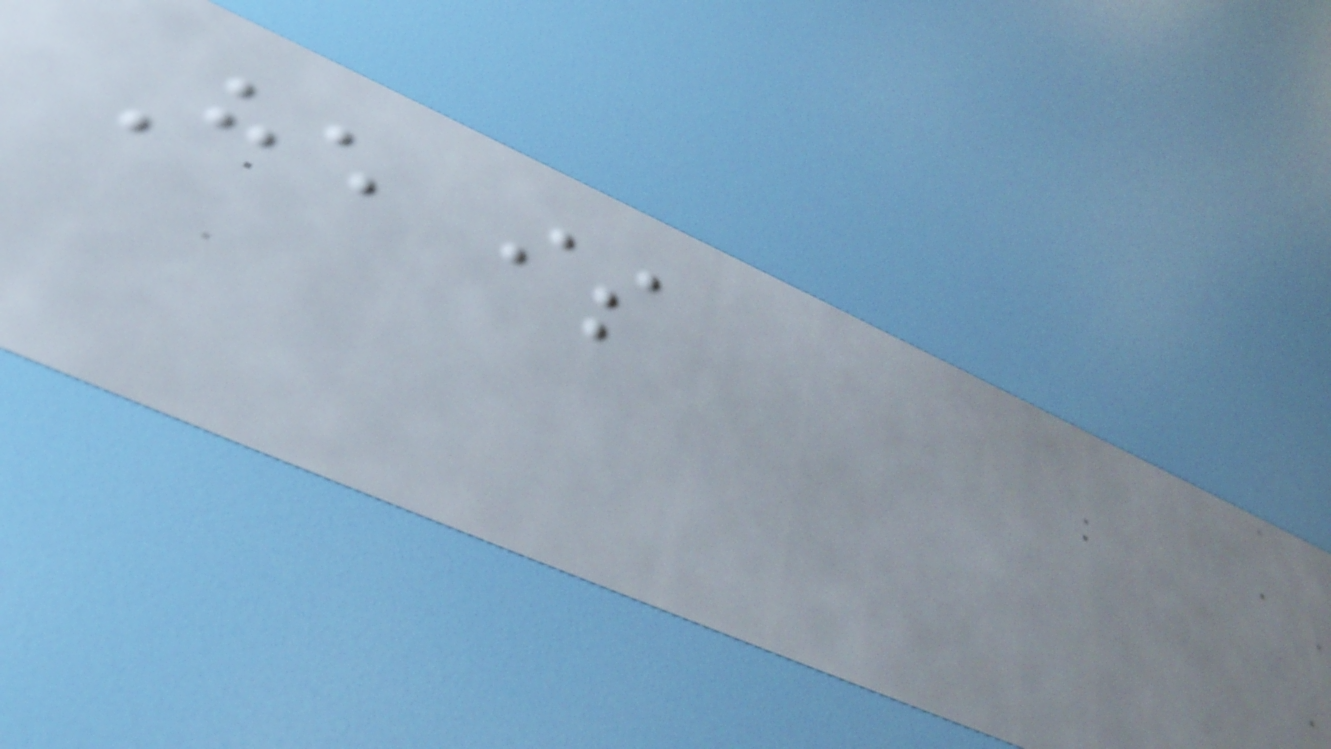He is
